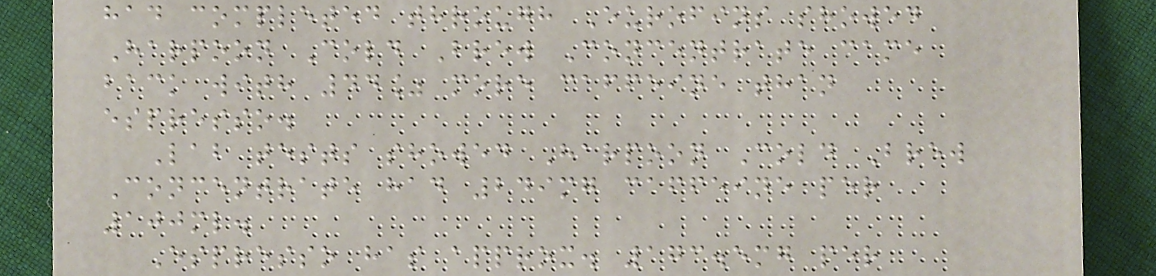had completed through Eurofins showed
Harpoon Cold Brew Concentrate came
back with 44% more caffeine than
espresso.
Lab tests showed Harpoon Cold Brew
Concentrate had 249mg caffeine per
100ml.
Espresso has approx. 173.5mg per
